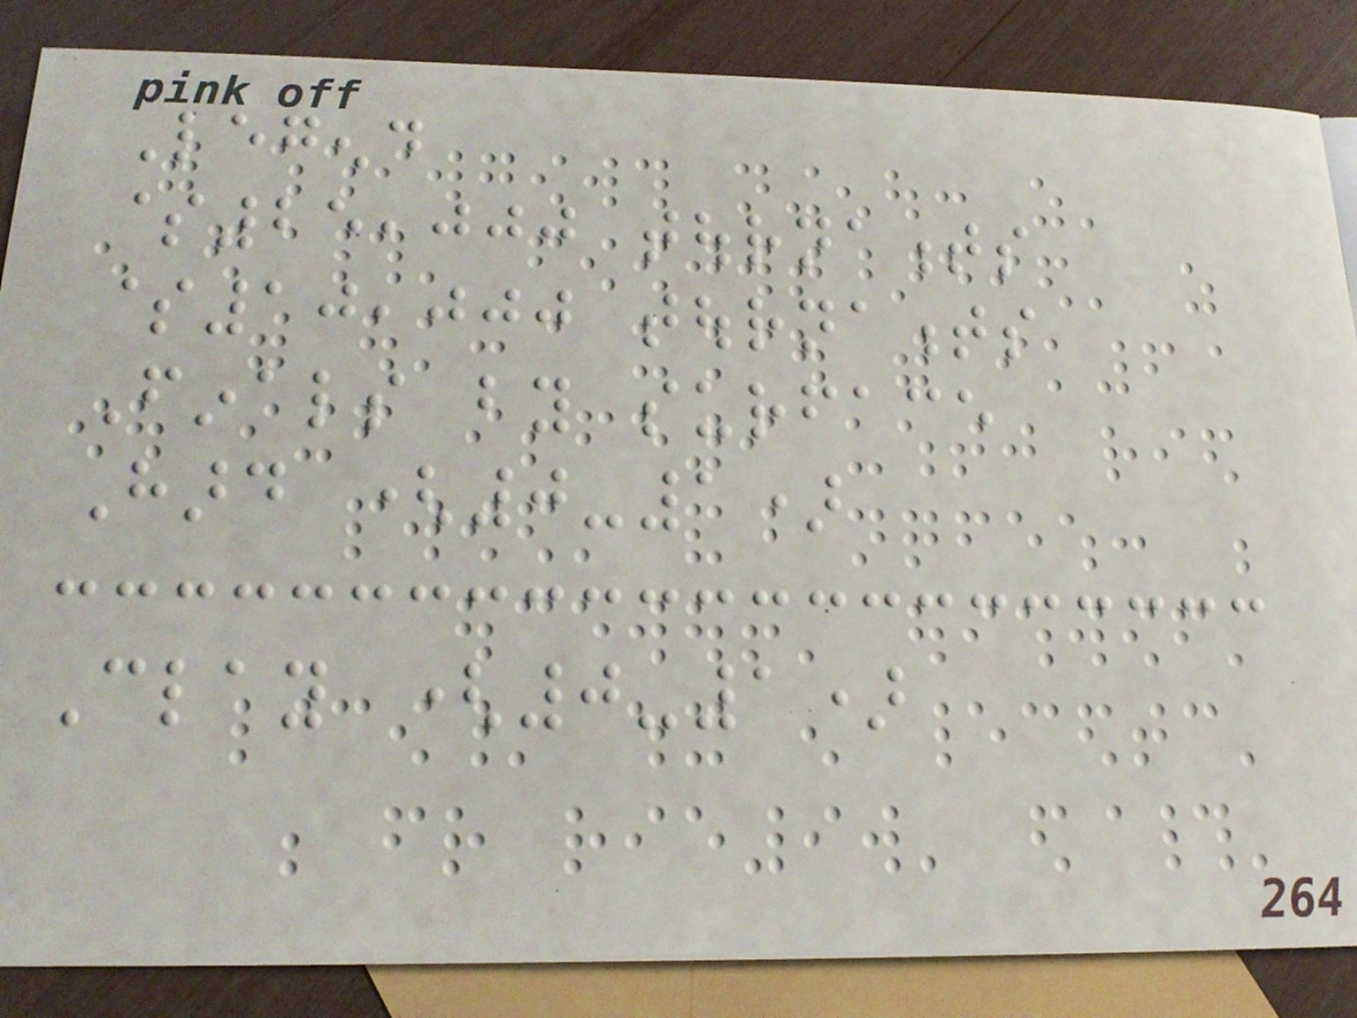Legend
$25,000 tournaments
$10,000 tournaments
Finals by surface
Hard (0-1)
Clay (0-1)
